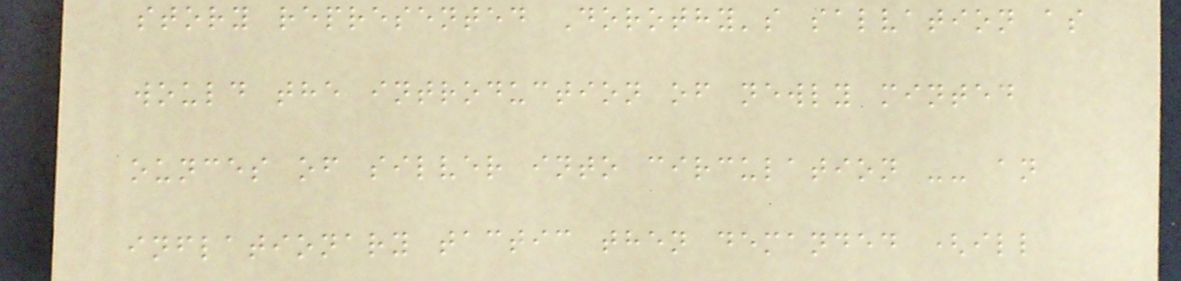story represented Dorothy's salvation as
would the introduction of newly minted
ounces of silver into circulation -- an
inflationary tactic then demanded (ill
